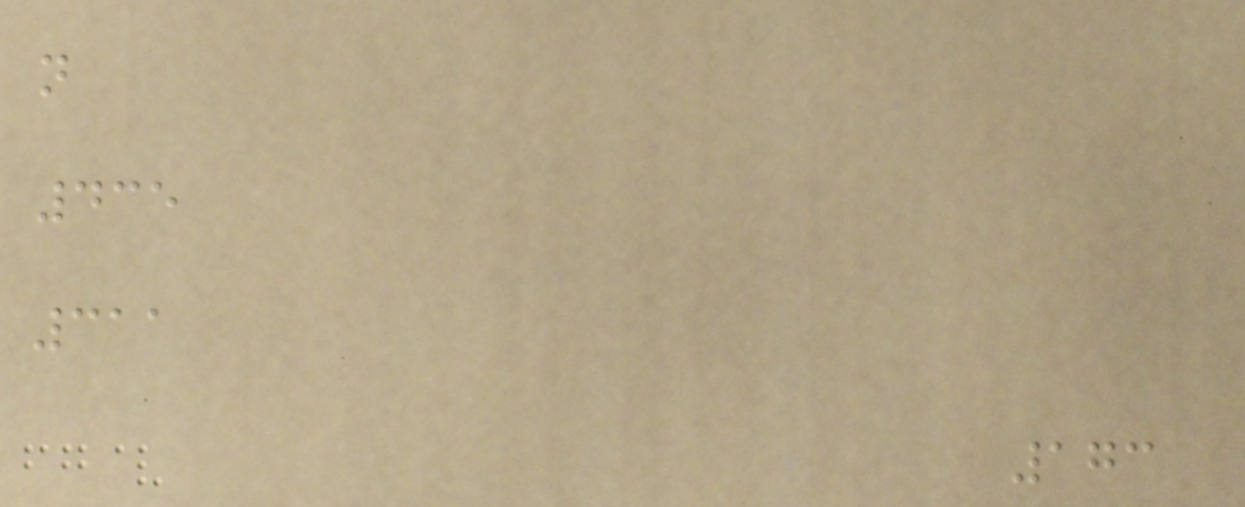n
435
311
173
